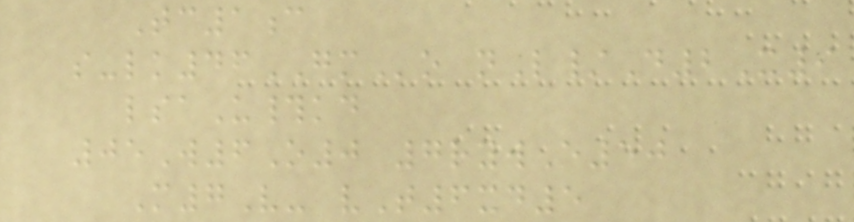Tc1c
s-lk46GMo nL/D2X9
lsaU#kd
05W6O0 7rywE50
M7V- vT6xd5
